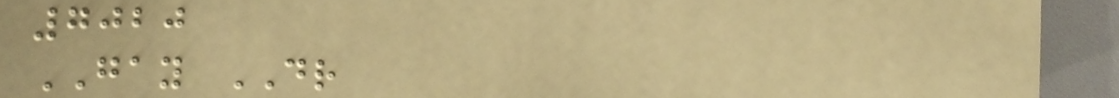7020
GAY DR
